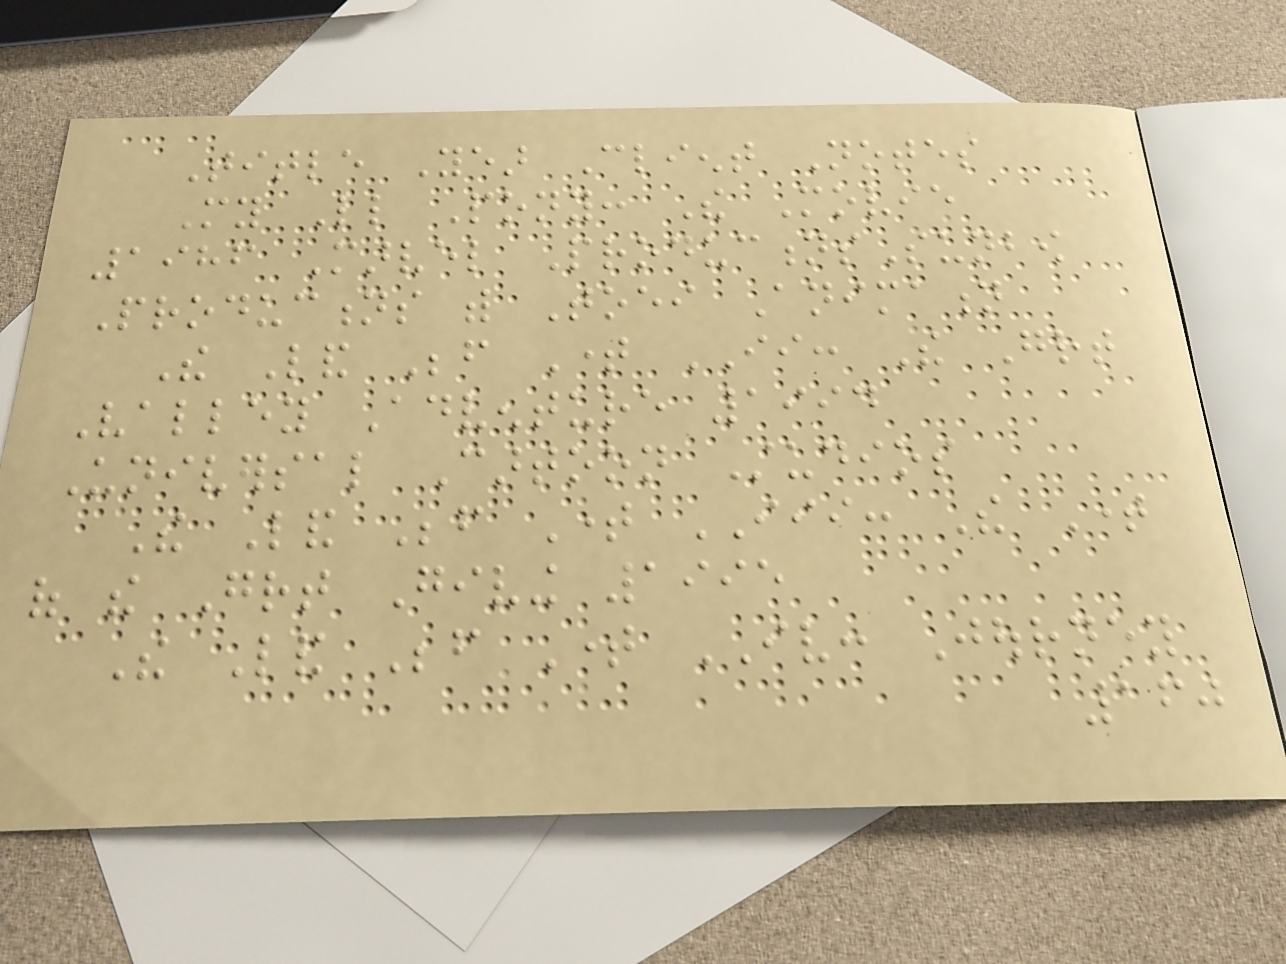Title Year Client Notes
My Little Pony: The Movie
1986 Marvel ProductionsSunbow
Productions with Toei Animation
The Land Before Time II: The Great
Valley Adventure 1994
Universal Cartoon Studios
The Land Before Time III: The Time
of the Great Giving 1995
The Land Before Time IV: Journey
160
